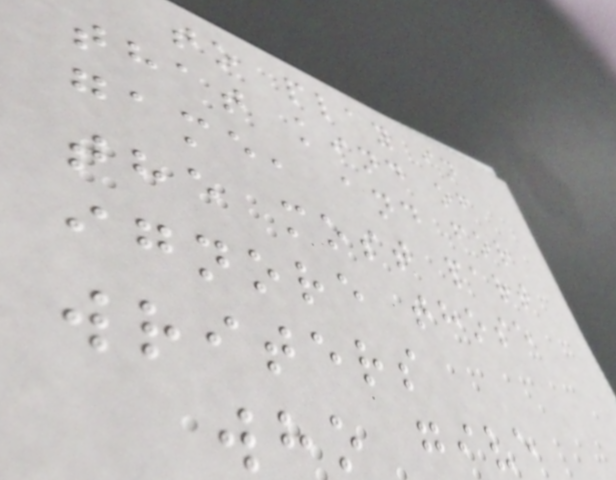to play in
that kind of
game, and for
the most part
ignore those
writers
who give
